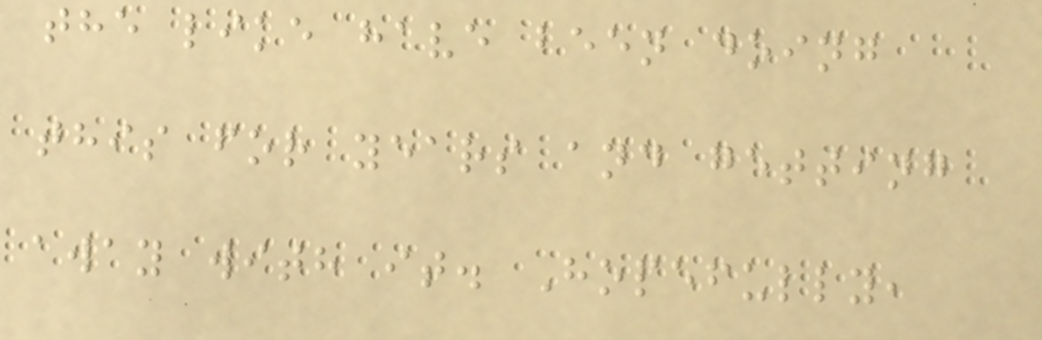the like have been doing
this for years and getting
away with it. Hopefully,
